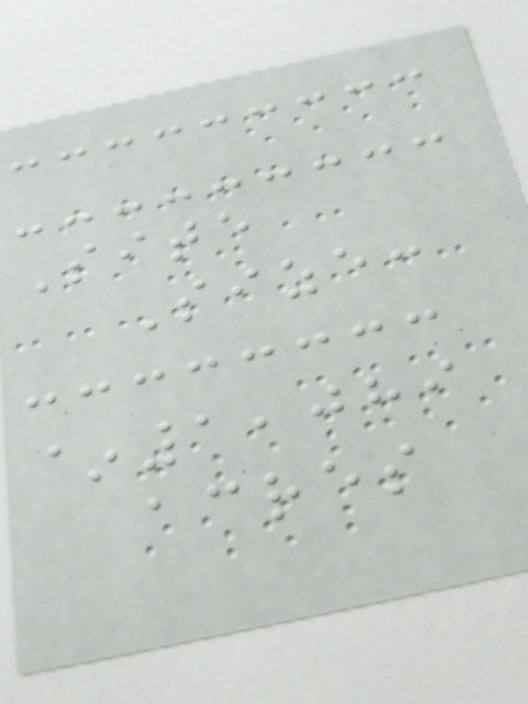Site
Size:
~1,089
acres
